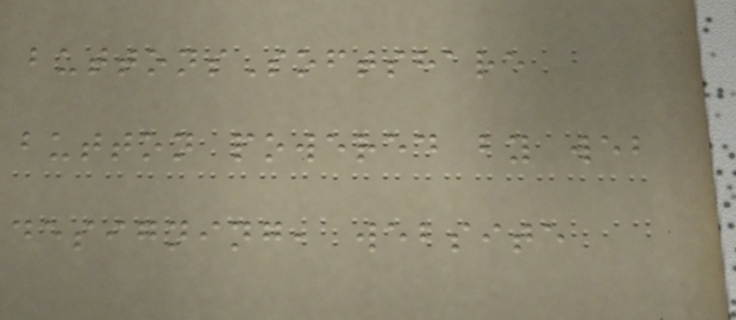buttonsSoftshare
button powered by web
designing, website
